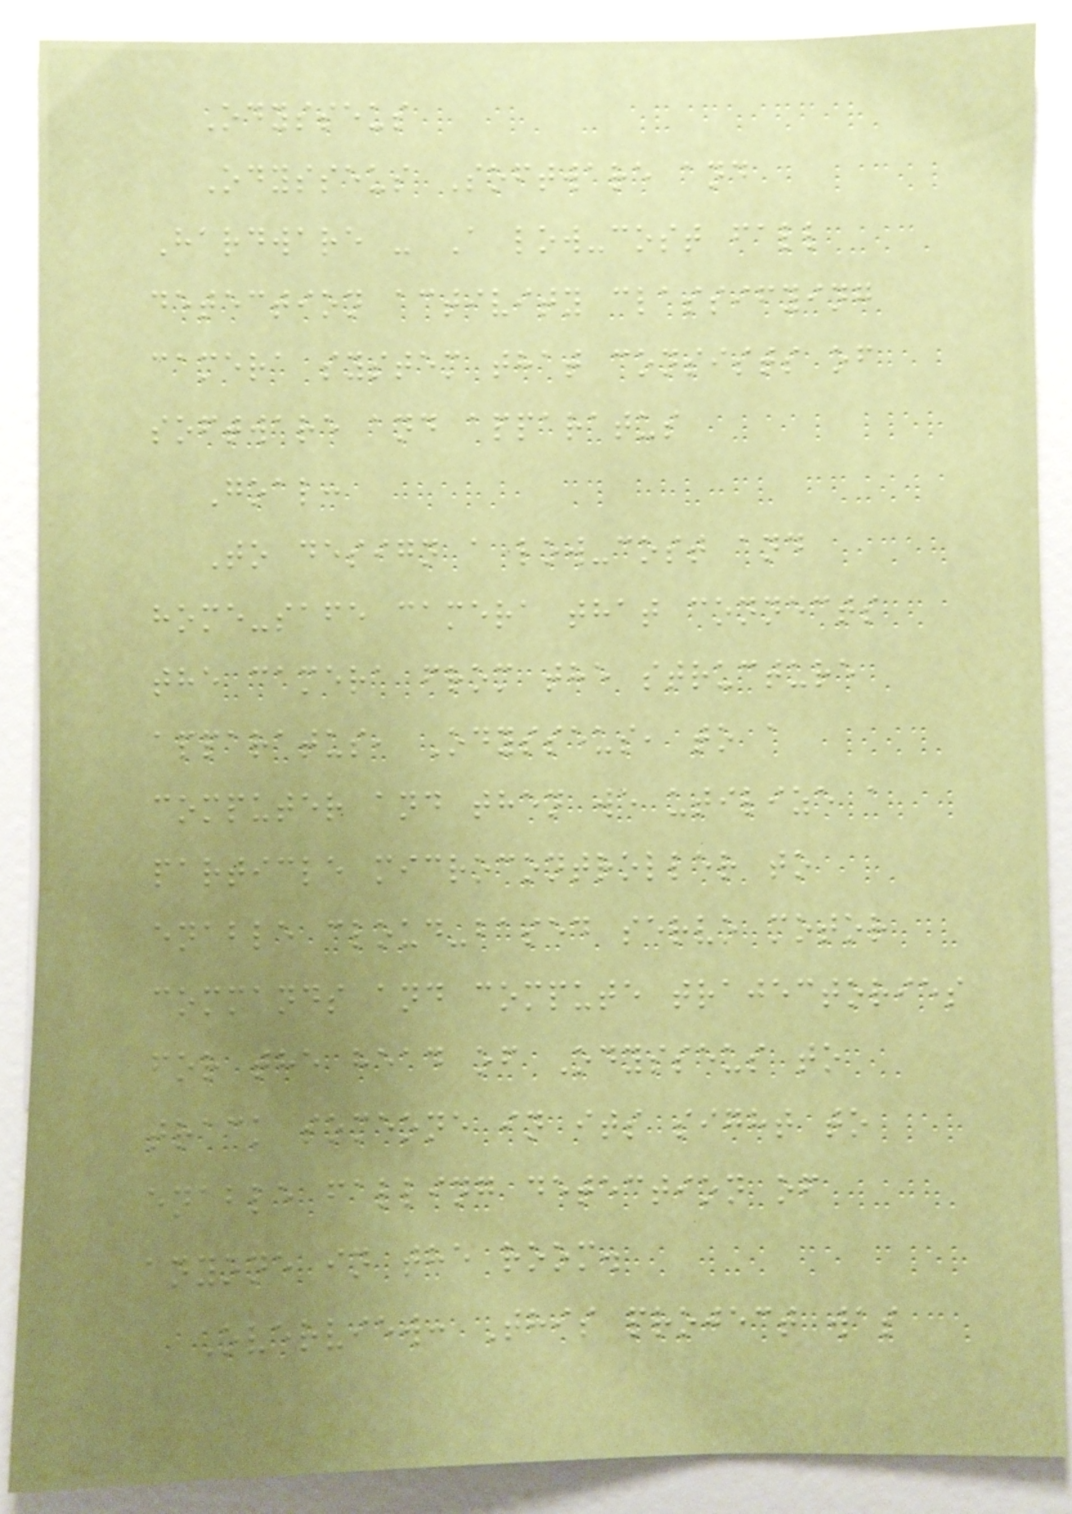Odysseus
Odysseus Software and
Hardware - A low-cost fall
detection activity classifying
camera system that consists of
software and apparatus
Goal:
To design a low-cost and
home-safe camera that connects
the camera from the structure
apparatus, Odysseus, to a
computer and then we utilize a
particle microcontroller to
enable cloud-based servo motor
commands and compute trajectories
for the head of Odysseus to
track someone in its sight to
enable falling detection of
anyone in the room.
Overview: This project was
